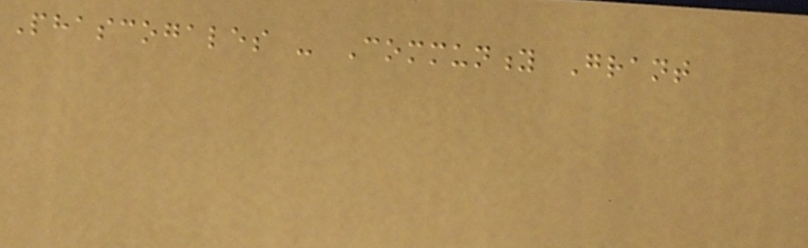Phascogales - Community Grant
